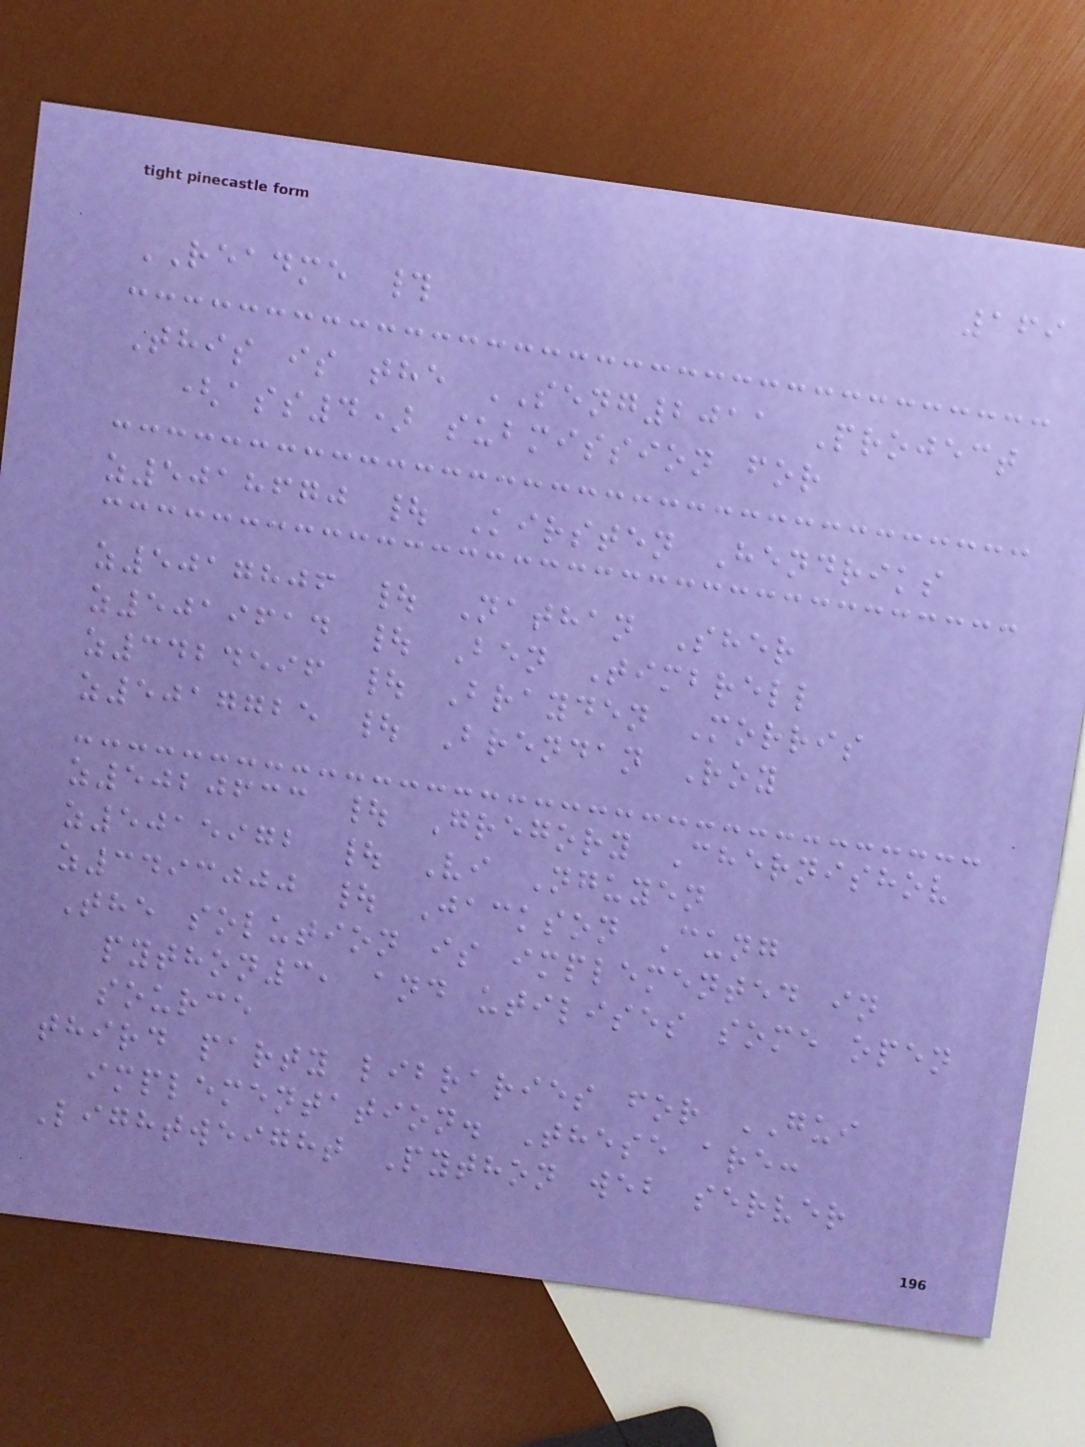169
README #
This is the SENG2011 Project
(ass4) submission for
z5018670 | Kirsten Hendriks
z5017806 | Nathan Sher
z5019614 | Ben Timbrell
z3424596 | Brayden Morris
z5017725 | Brendan Roy
z5020633 | Gregory Chernishov
z5015972 | Vi Nguyen
z3493000 | Jackson Cung
The solution is implemented in
python3, and utilises some open
source
third party libraries for GUI
implementation. These are:
Lightweight Python web server
